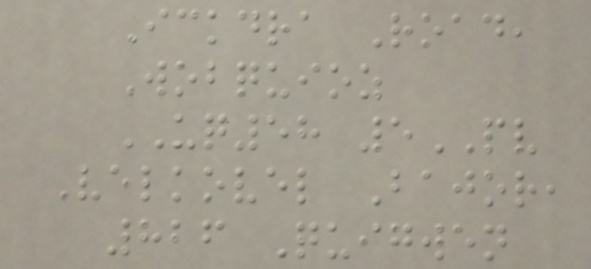Ickdra Road,
Wobquioz
UQ58 5PV
Velkovel Bajor,
826 Quigwen
